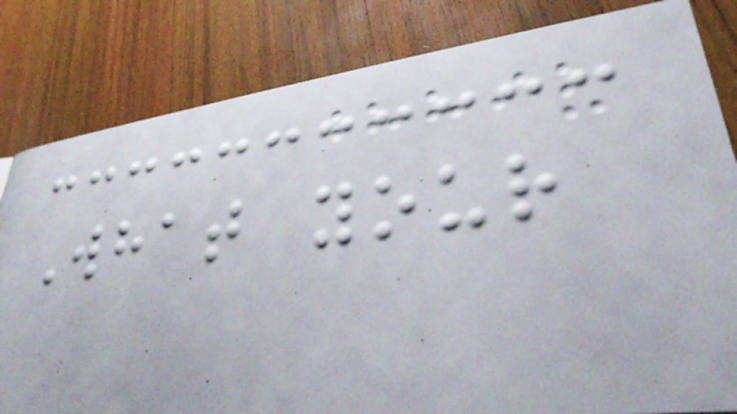What your
